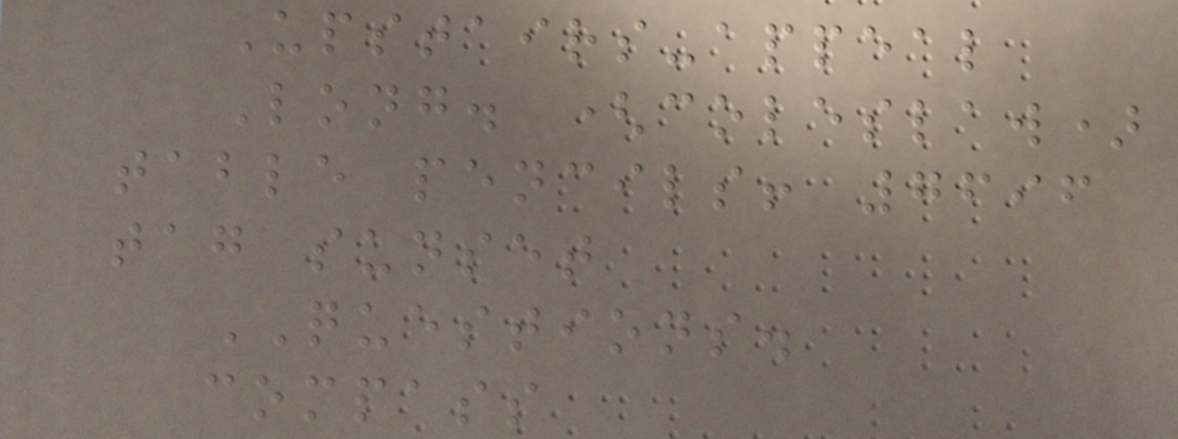Upstairs-appeal
Long. (coleslaw)
table pencils! 7696
tag sunset
QUESTIONS.
compass
